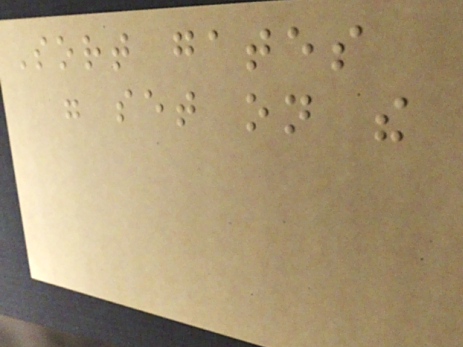Sort gates
were set on the
